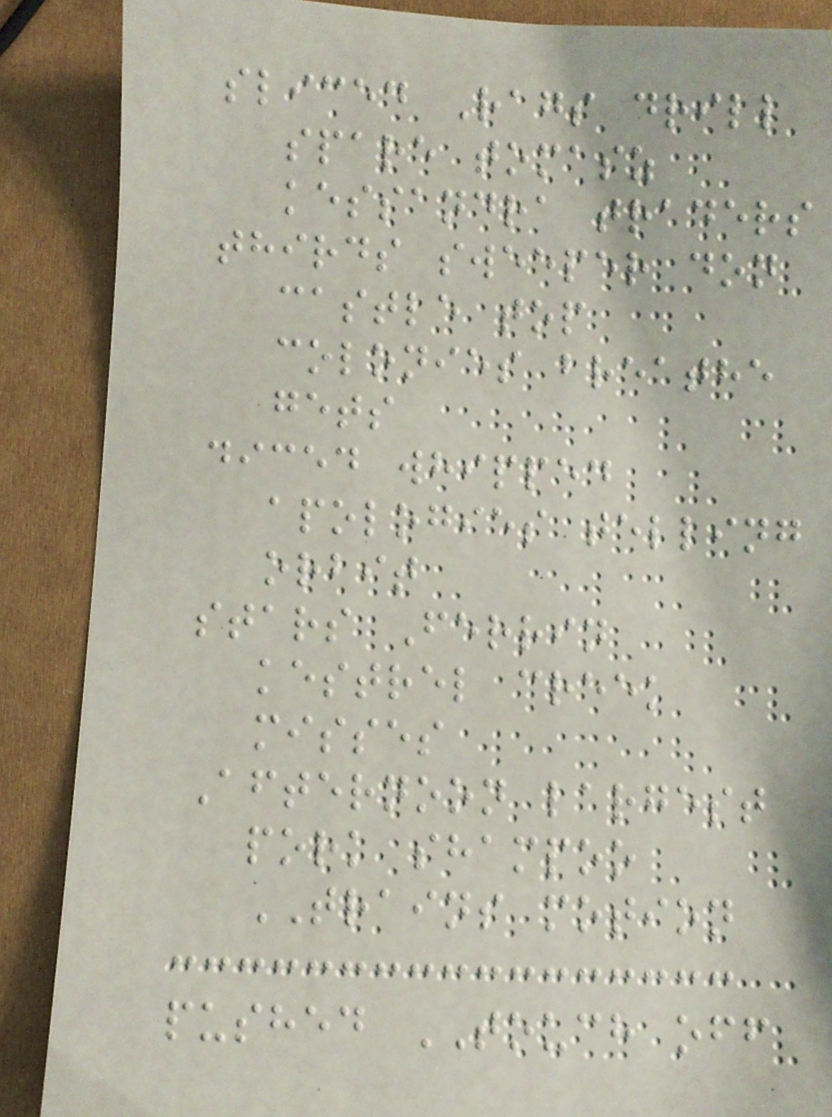sliced Rags drill
spare tomasz
kessandra traders
thirds sweeper don
castle top
colonies breathe
gets
diced whipped
apologies telling
orbit
stars Ferrin
kestrel creek
misses
Afternoon largest
pork shampoo
TRAINS motion
pushed TOUCH off
